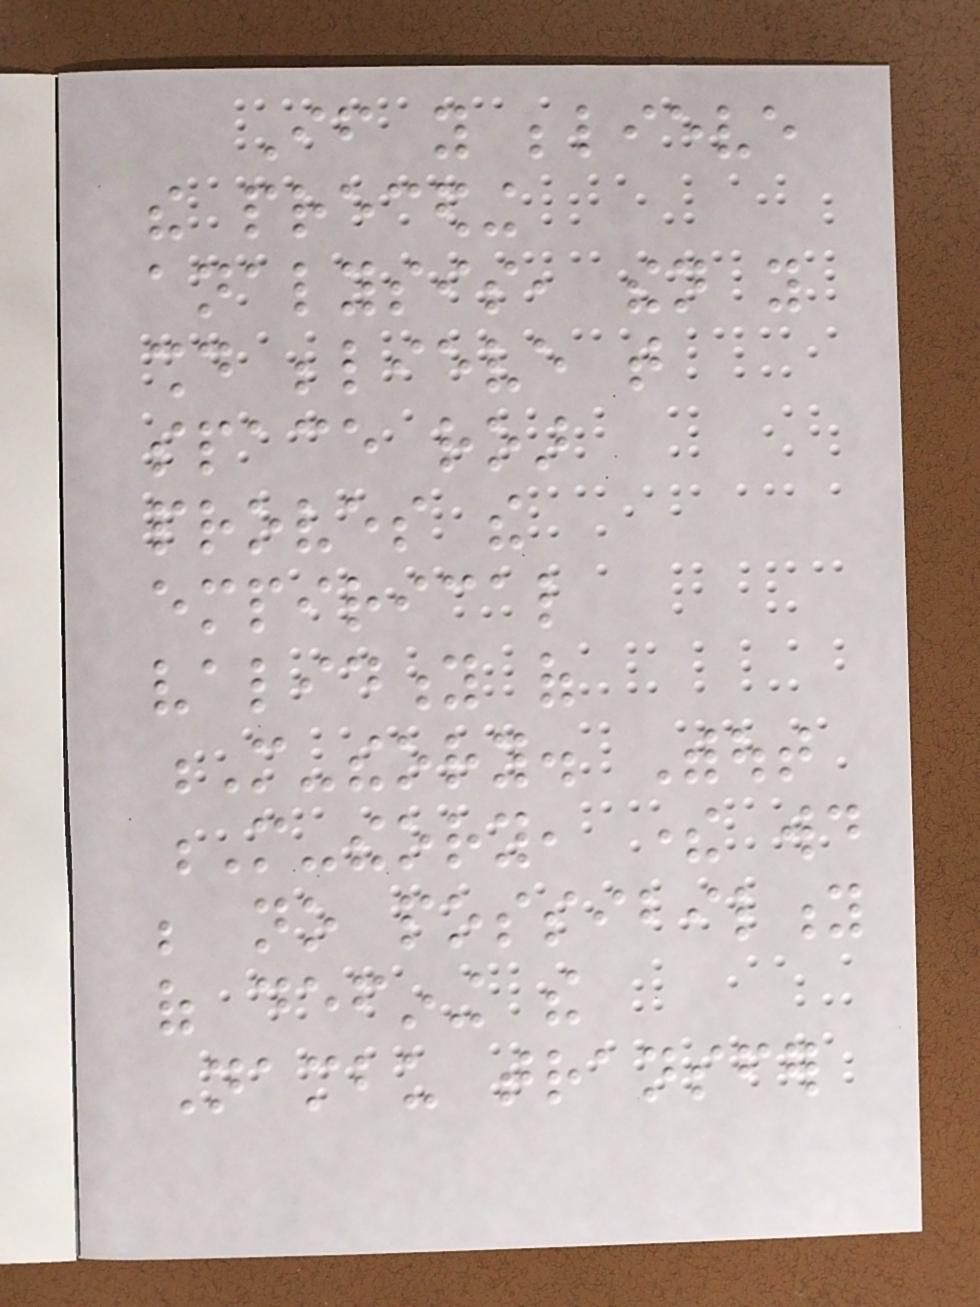If you believe
the preceding
analysis, then you
should believe that
space roar
proves the
empirical
validity of
M-theory. Without
M-theory, there would
be no possibility
of defining the
Nambu transfer
